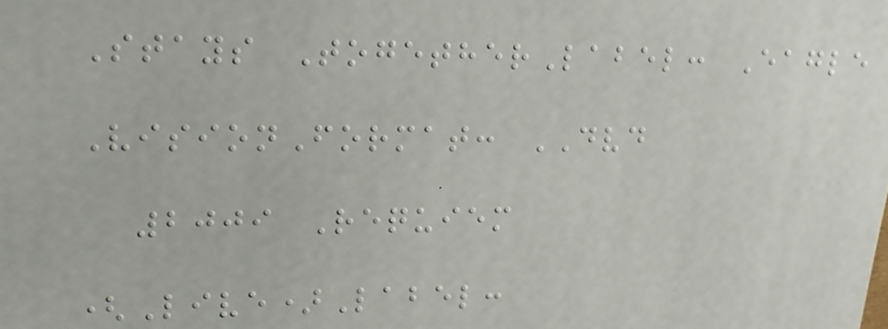Stays TogetherLabel: Eagle
VisionFormat: DVD
2009 Requiem
(Live)Label:
